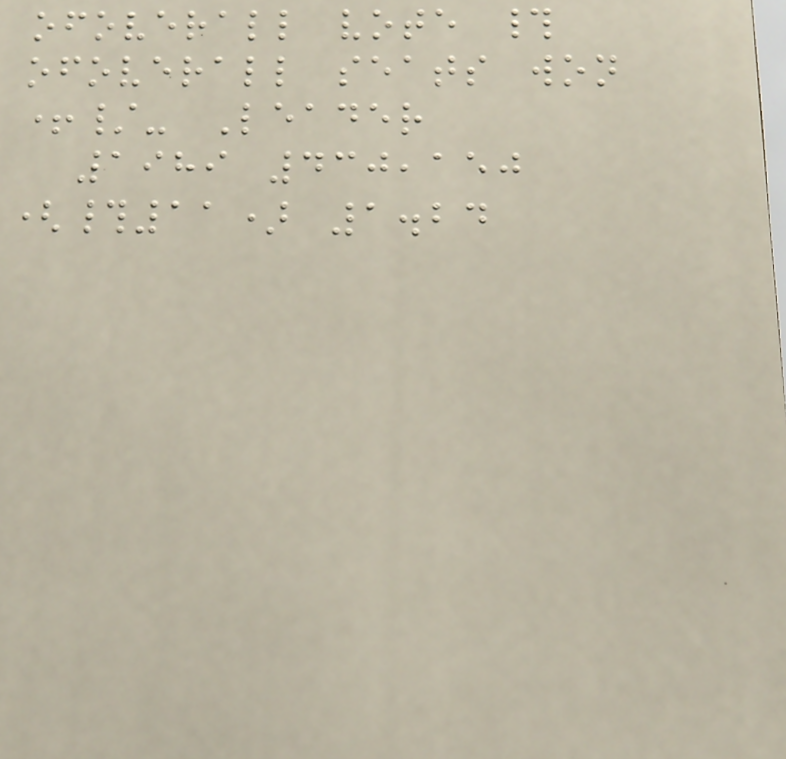ofoverall vote #
ofoverall seats won
+/- Leader
1989 430,150
(#11) 1.24
